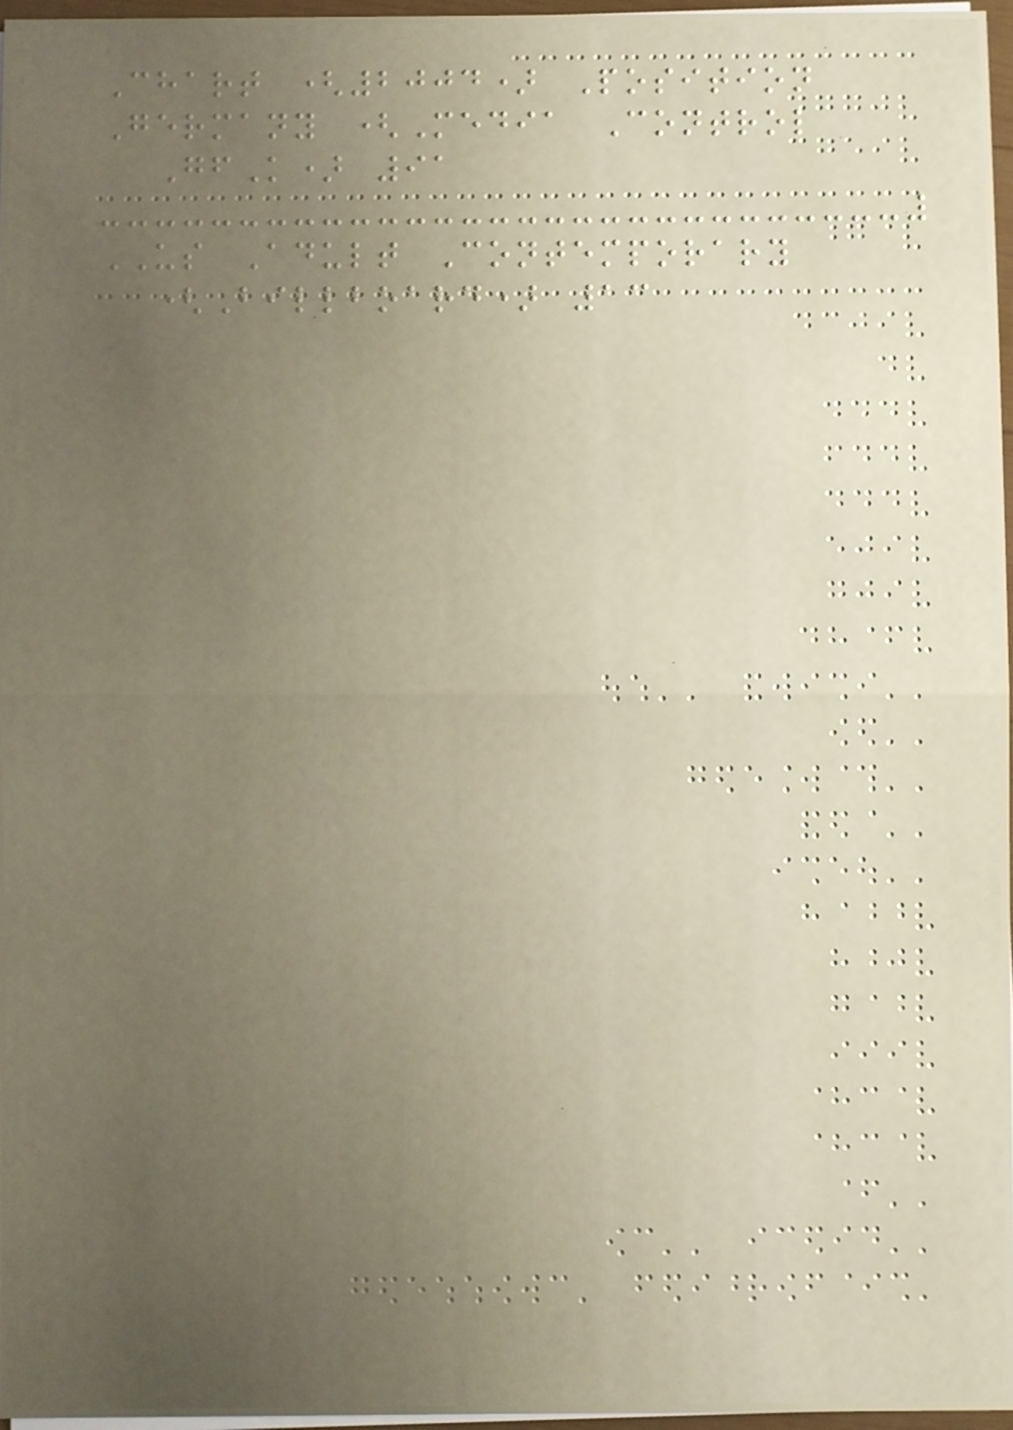Chart (2004) Position
Germany (Media Control
GfK) 91
US Adult Contemporary
(Billboard) 13
